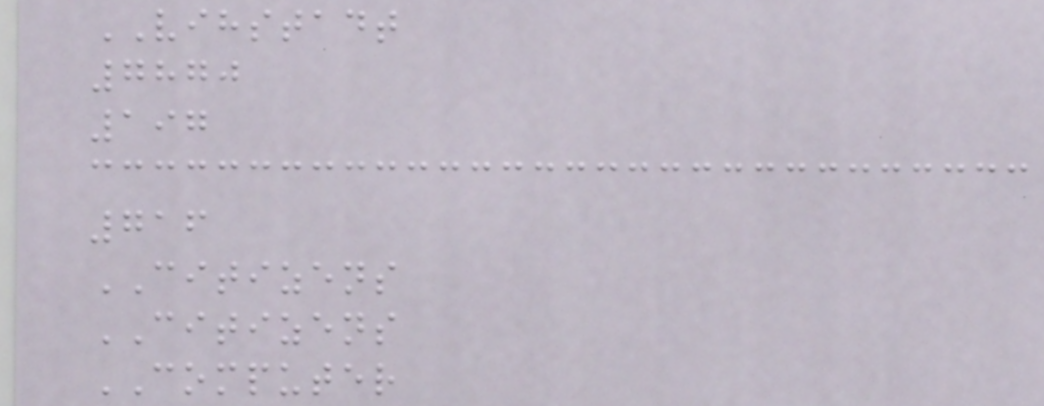VIHSTADT
7870
197
716
CITIZENS
CITIZENS
COMPUTER
